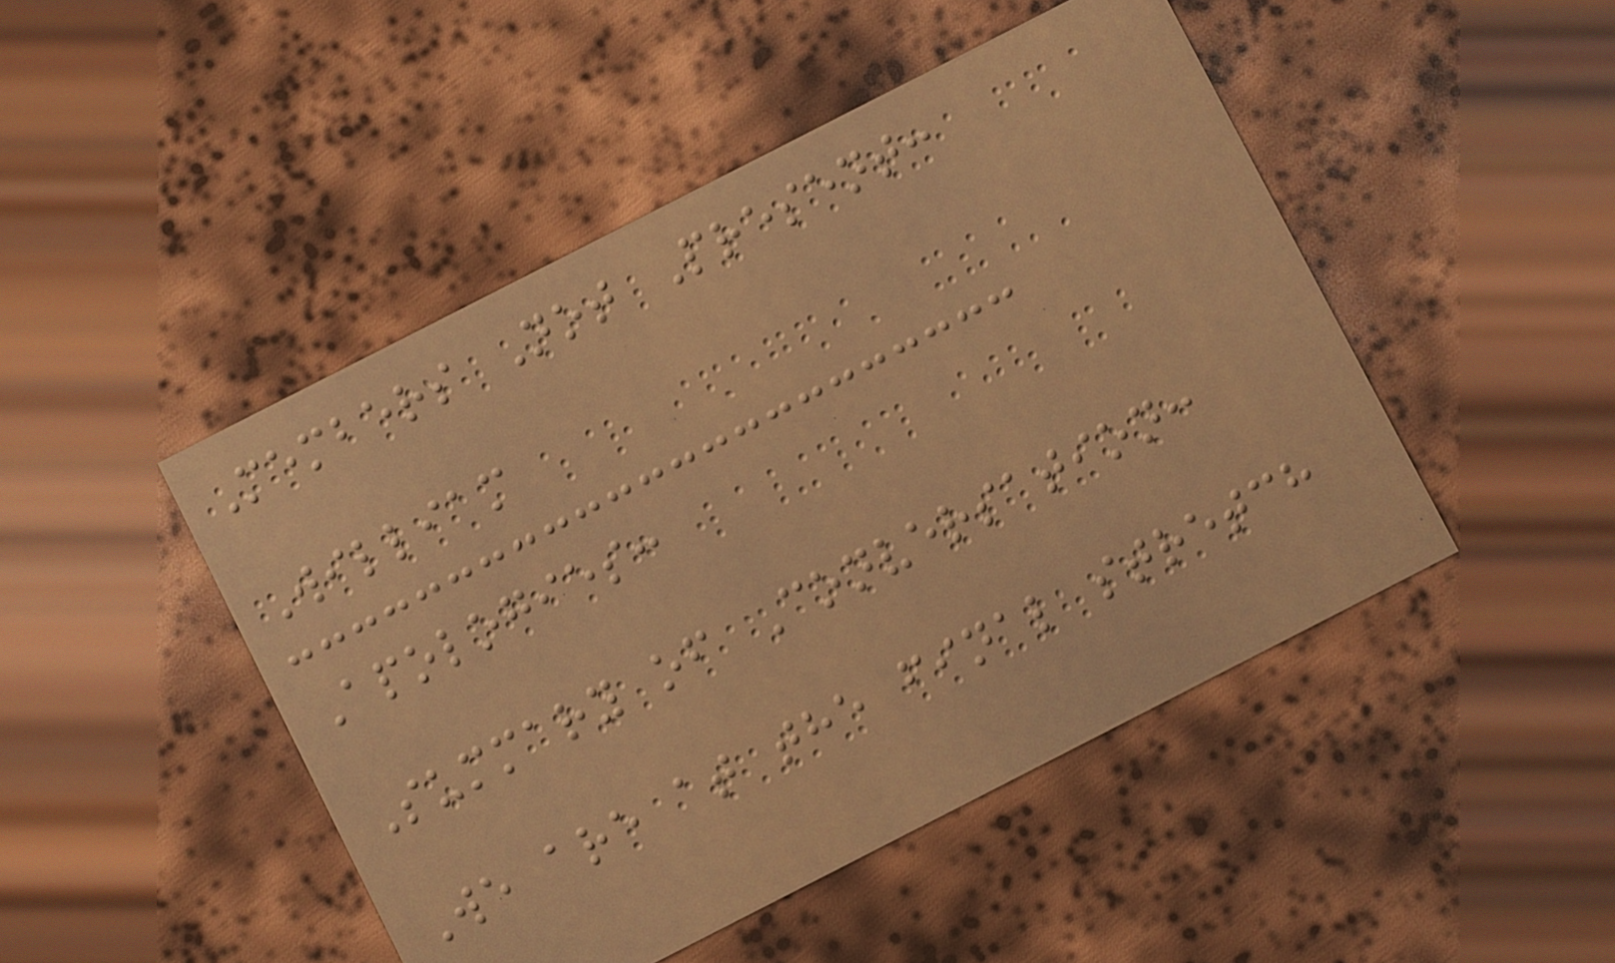Members Not Present:
William
Apologies:
Summary of Conversation:
We are at the final stretch
